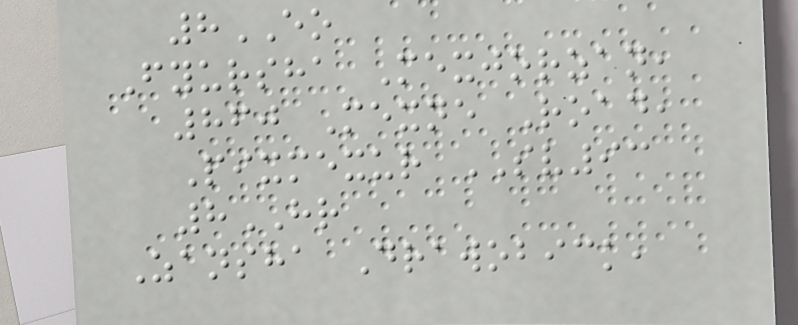8EO
Fyursha Mexjorzan,
860 Mexne Road,
Pixmexur SV93
8HR
Zansha Drawobick,
